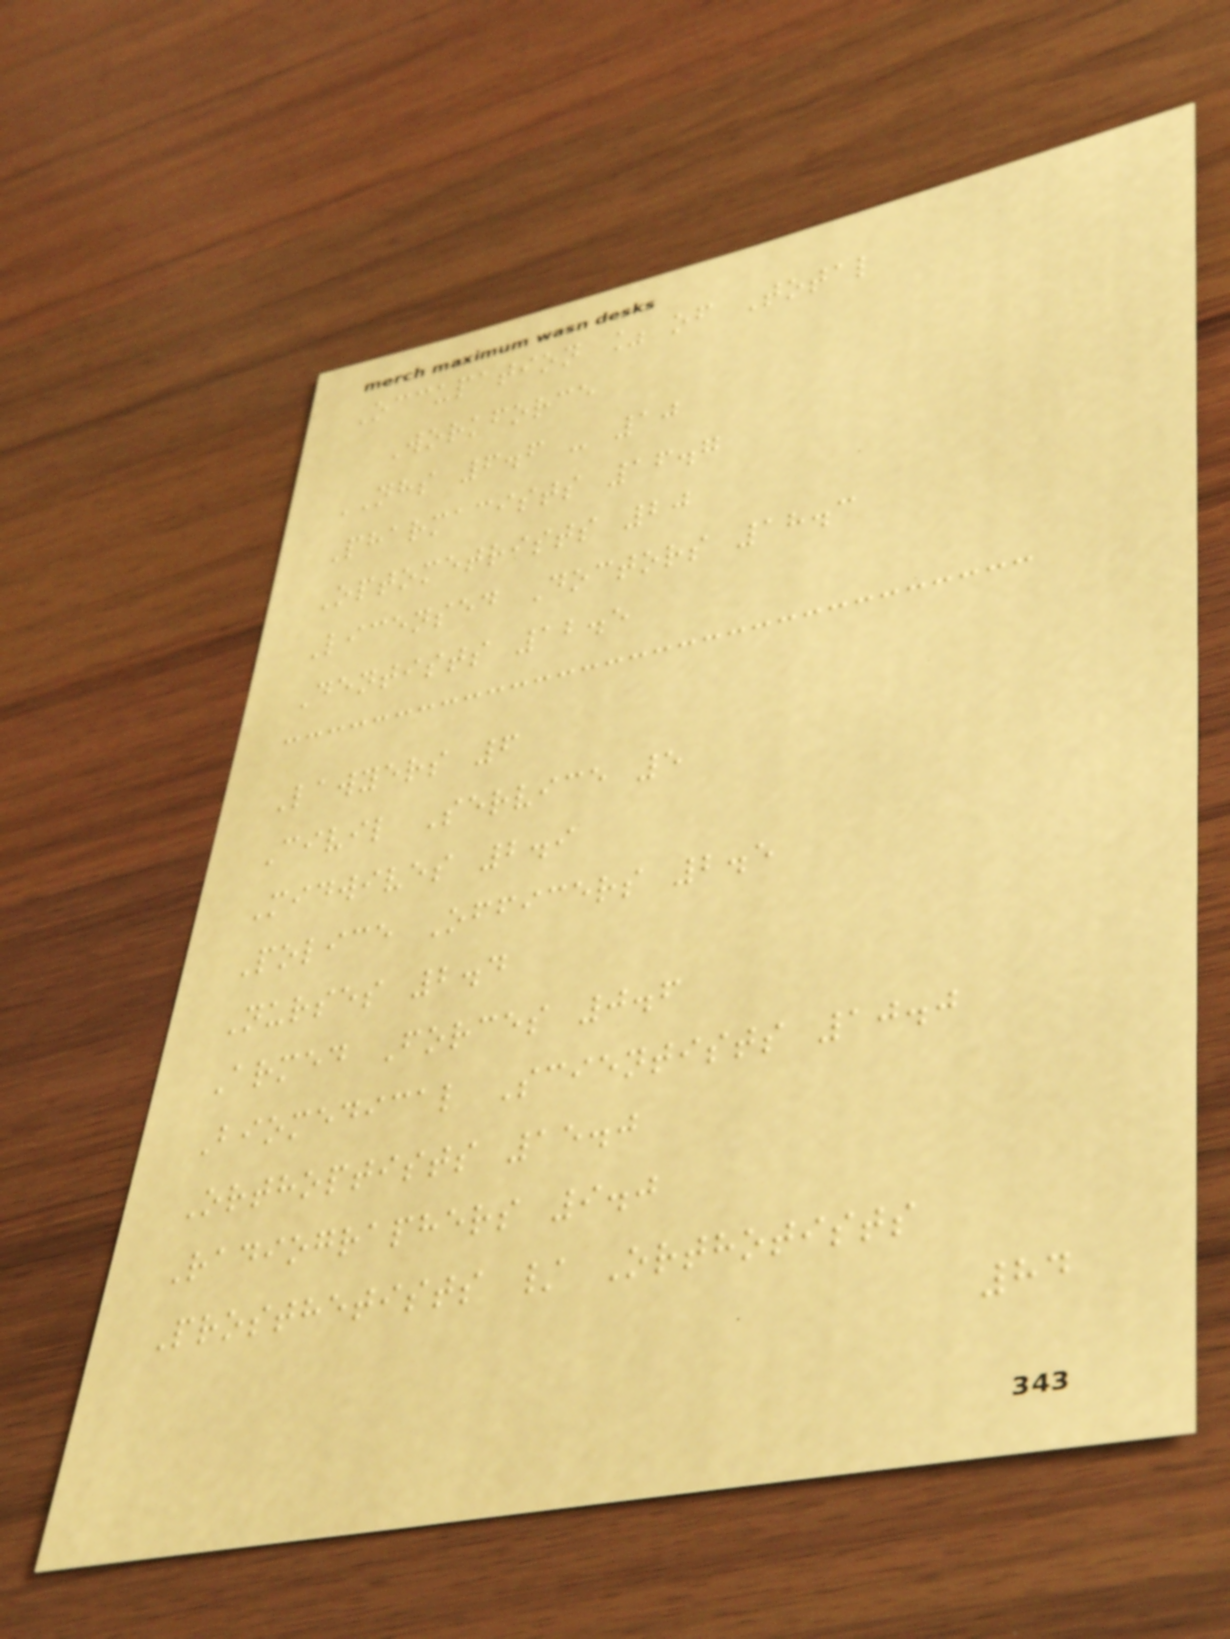Occupation % of Total
Workforce
NHS 6.6 - 10
Pharmacists 16.7
Optometrists 20
Licensed Doctors 18.3
Dentists 12.5
Lawyers 6
Civil Service 5
Midwives 2.9
Police Officers 2.5
Nurses 2.4
Armed Forces 0.6
Biomedical Scientists 10.0
Orthoptists 15.0
Radiographers 9.0
Prosthetists / Orthotists
84
